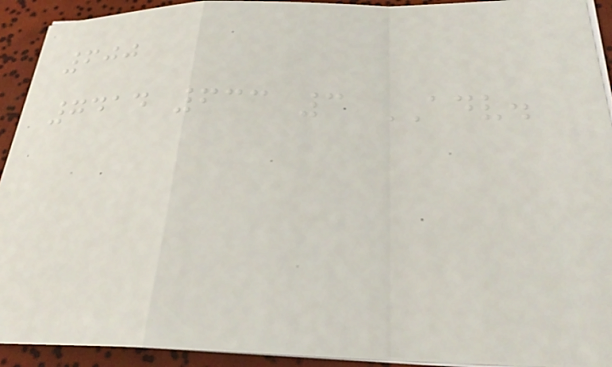600
7414 633 3 ADV.
